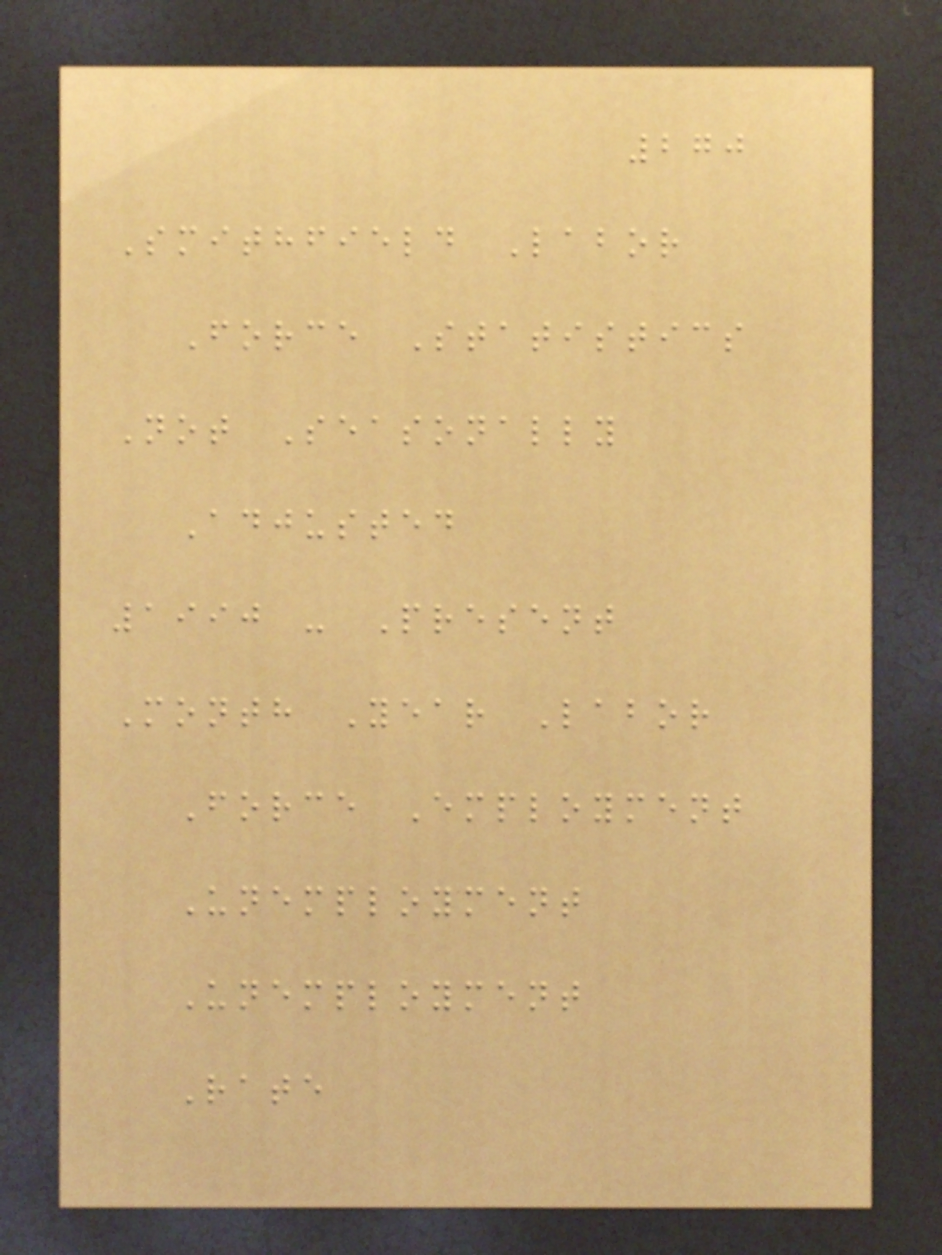270
Smithfield Labor
Force Statistics
Not Seasonally
Adjusted
1990 - Present
Month Year Labor
Force Employment
Unemployment
Unemployment
Rate
